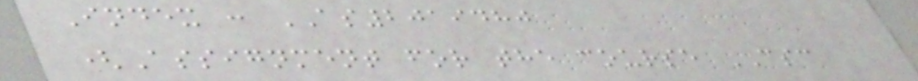Index : AS2019480
(Assignment for the course CSC
